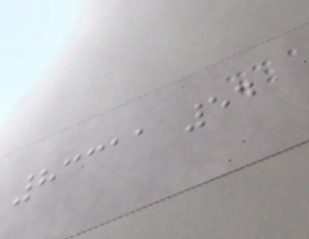83311 54
